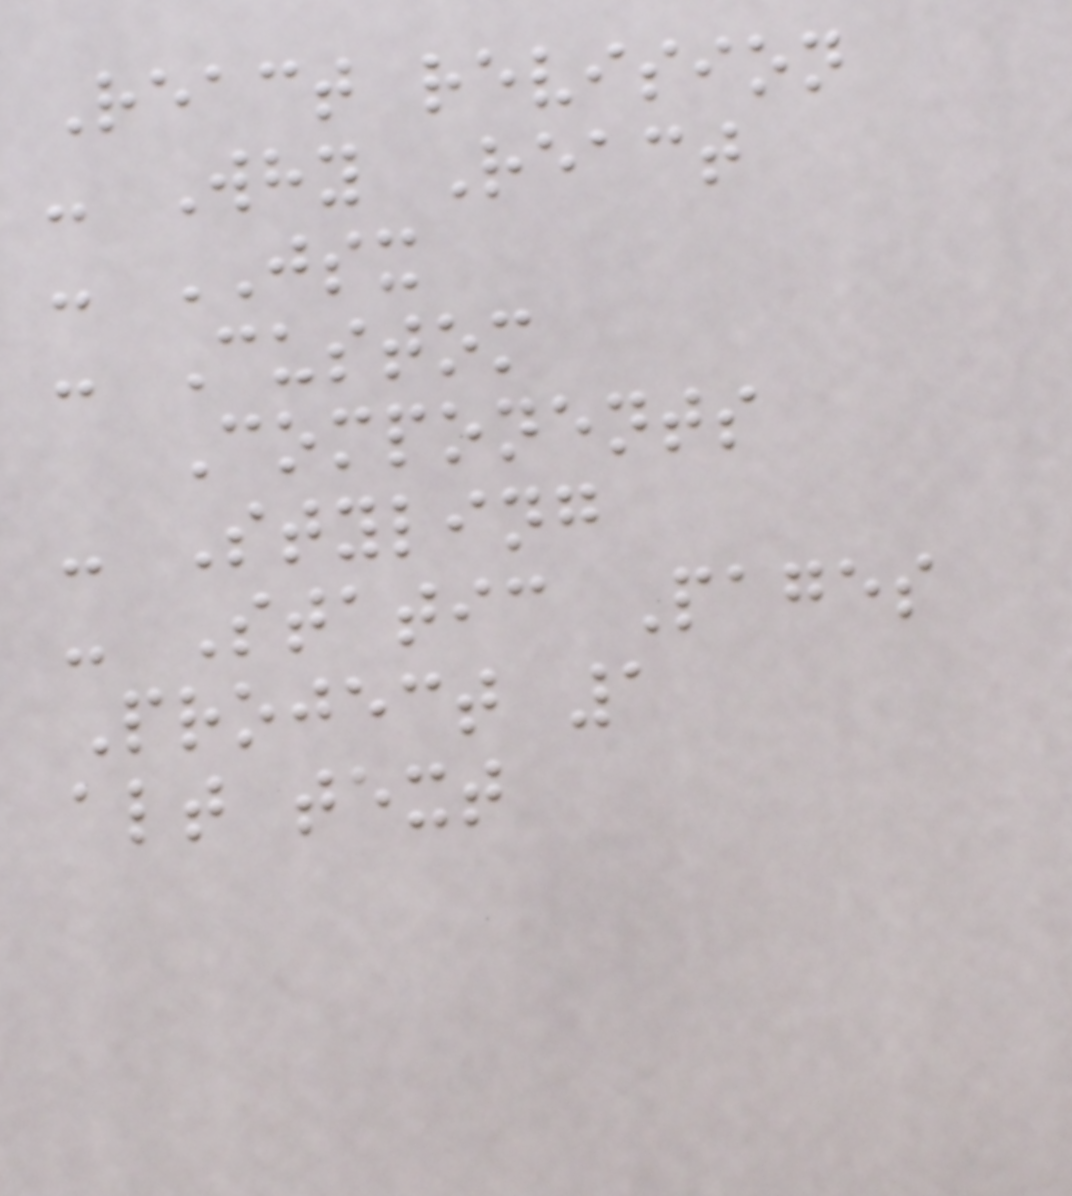React revision
- Why React
- JSX
- Custom
Components
- Styling
- Static Pages
Project 1
alt text
